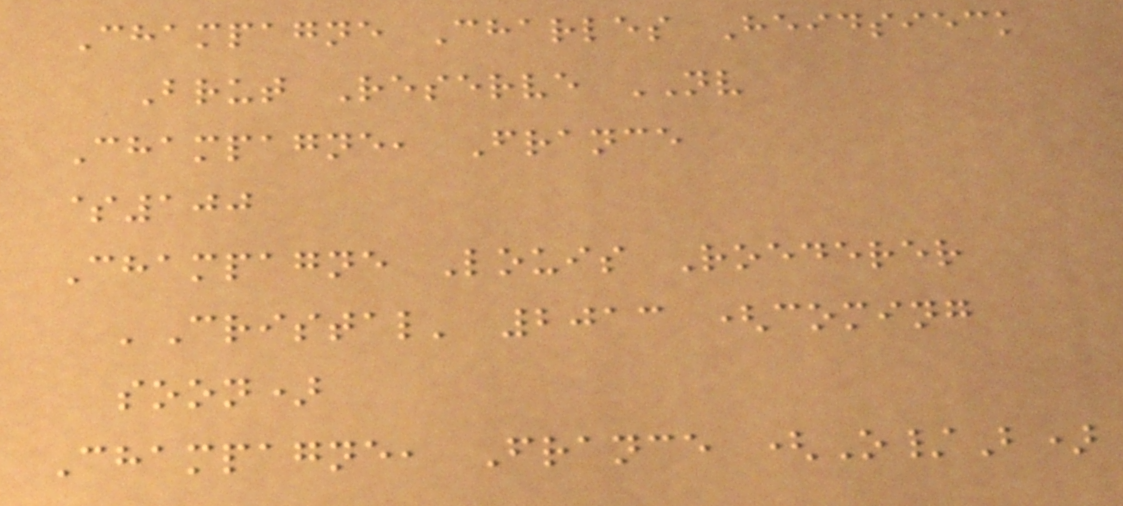Champagne Charles Heidsieck
Brut Reserve NV
Champagne, France
$100
Champagne Louis Roederer
'Cristal' 2013 (coming
soon)
Champagne, France (O/B)
